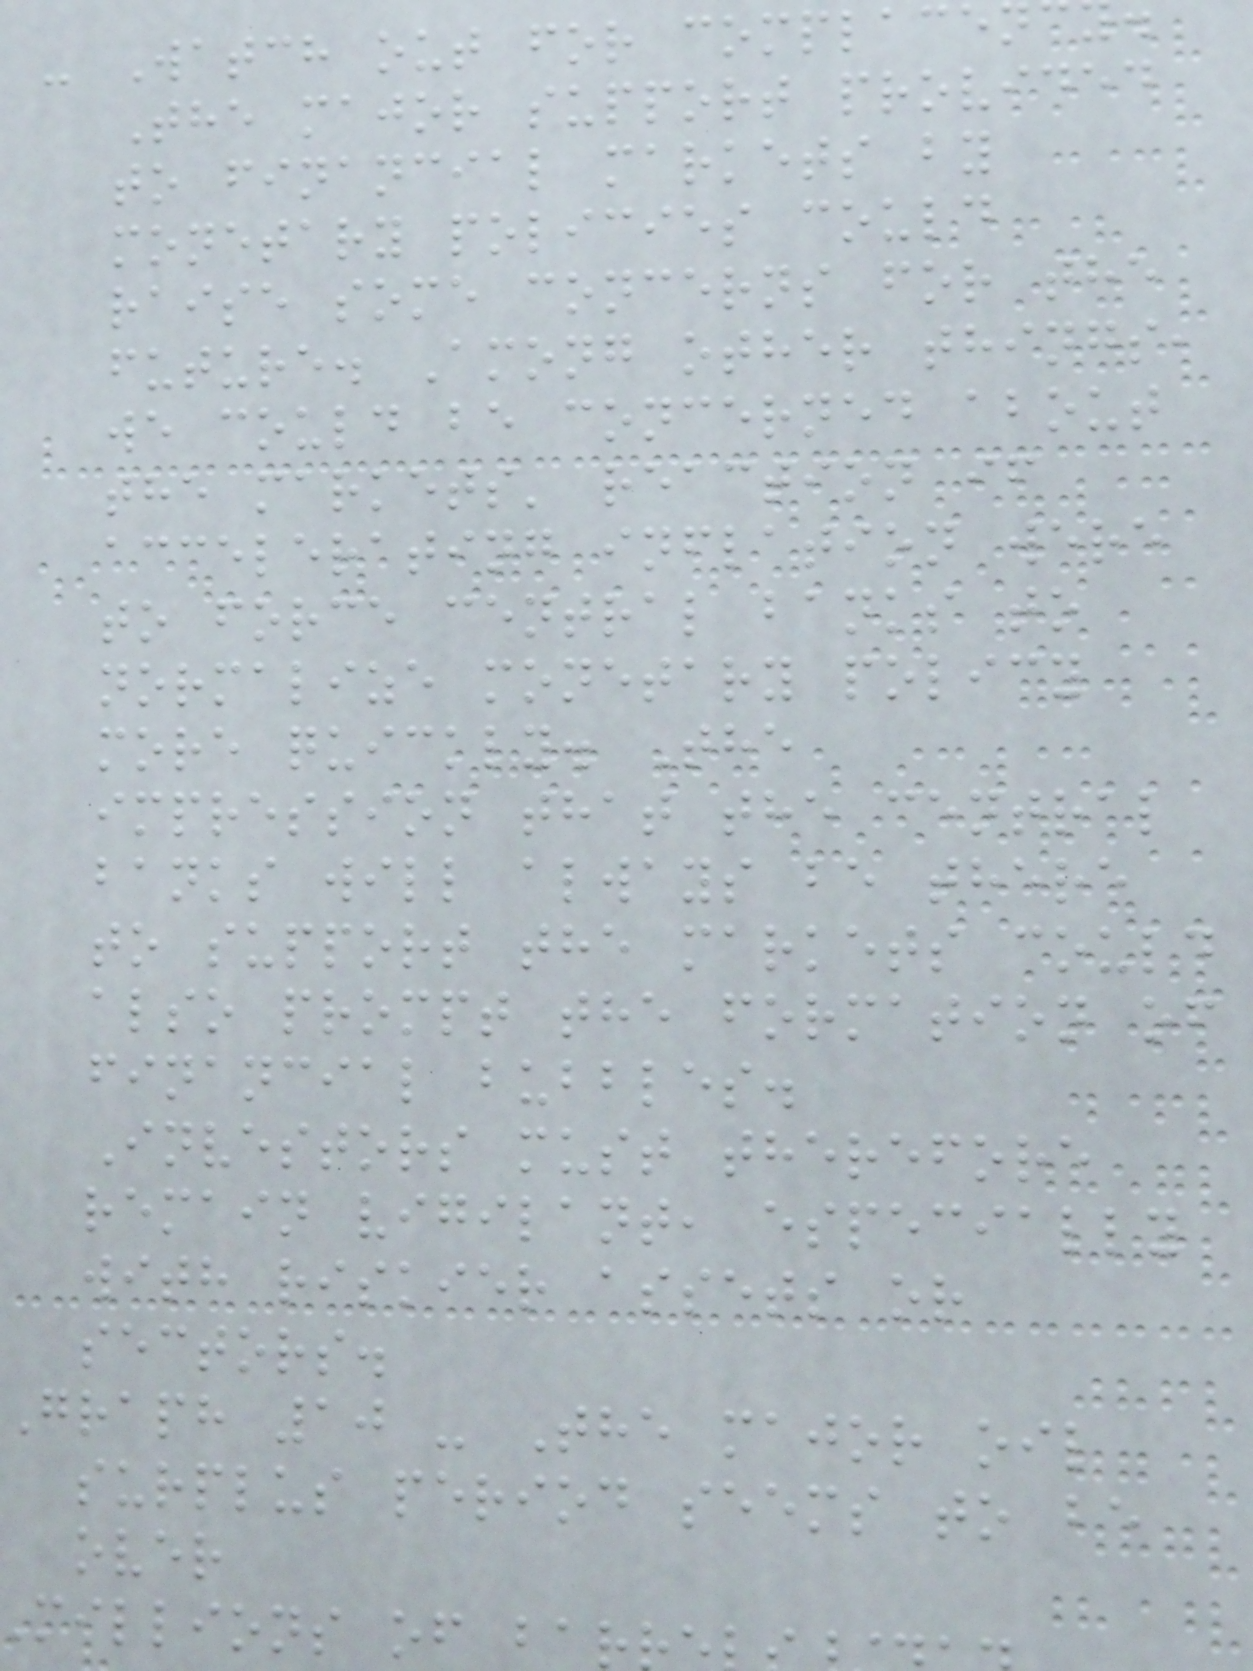- Watch out for complace
The major support provided
to financial markets by
monetary policies could
raise some concerns for the
future. Among other things,
we could be concerned about
the markets' reaction if
accelerating inflation were
to force central banks to
normalize monetary policy
more quickly. The
impression that the central
banks will always be there
to support the markets could
also prompt the formation of
financial bubbles.
Investors must therefore
remain vigilant, especially
with riskier assets or
sectors.
Graph 10 - The major oil
surplus period seems to be
over
millions of bar
